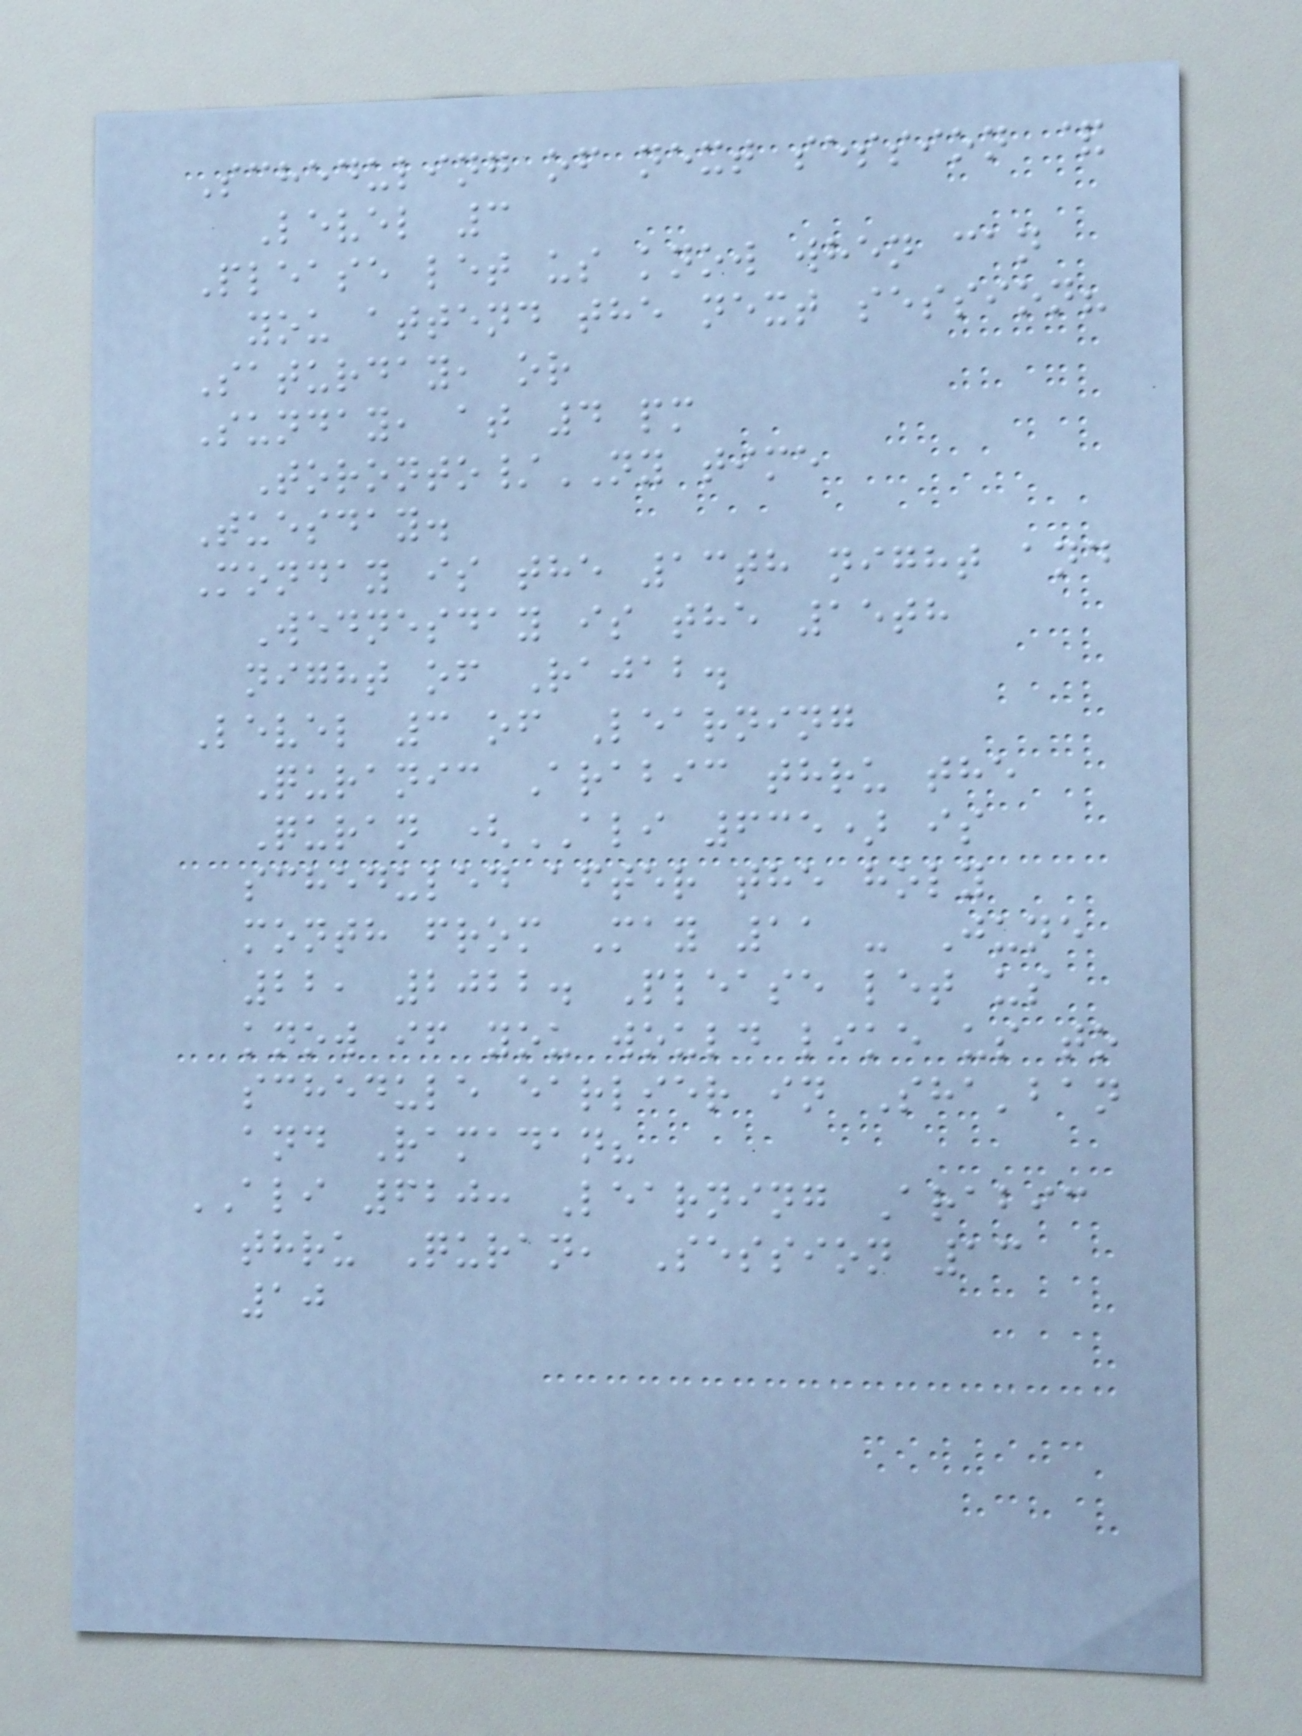Scheduling of next session &
Level 3
Please let us know when can
you attend the next session?
Saturday, or
Sunday, at 4 pm
Toronto/NY time
Tuesday.
Monday is the 13th night and
Wednesday is the 15th
night of Rajab.
Level 3 of Learning
Quranic Arabic thru the
Quran (ALI 635) is
scheduled after the holy
month from May 11 - June
22, 2022. Please let us
know if you would like us to
schedule earlier in Sha'ban
and Ramadan?
ALI 620: Learning Arabic
thru Quran, Session 13
10
